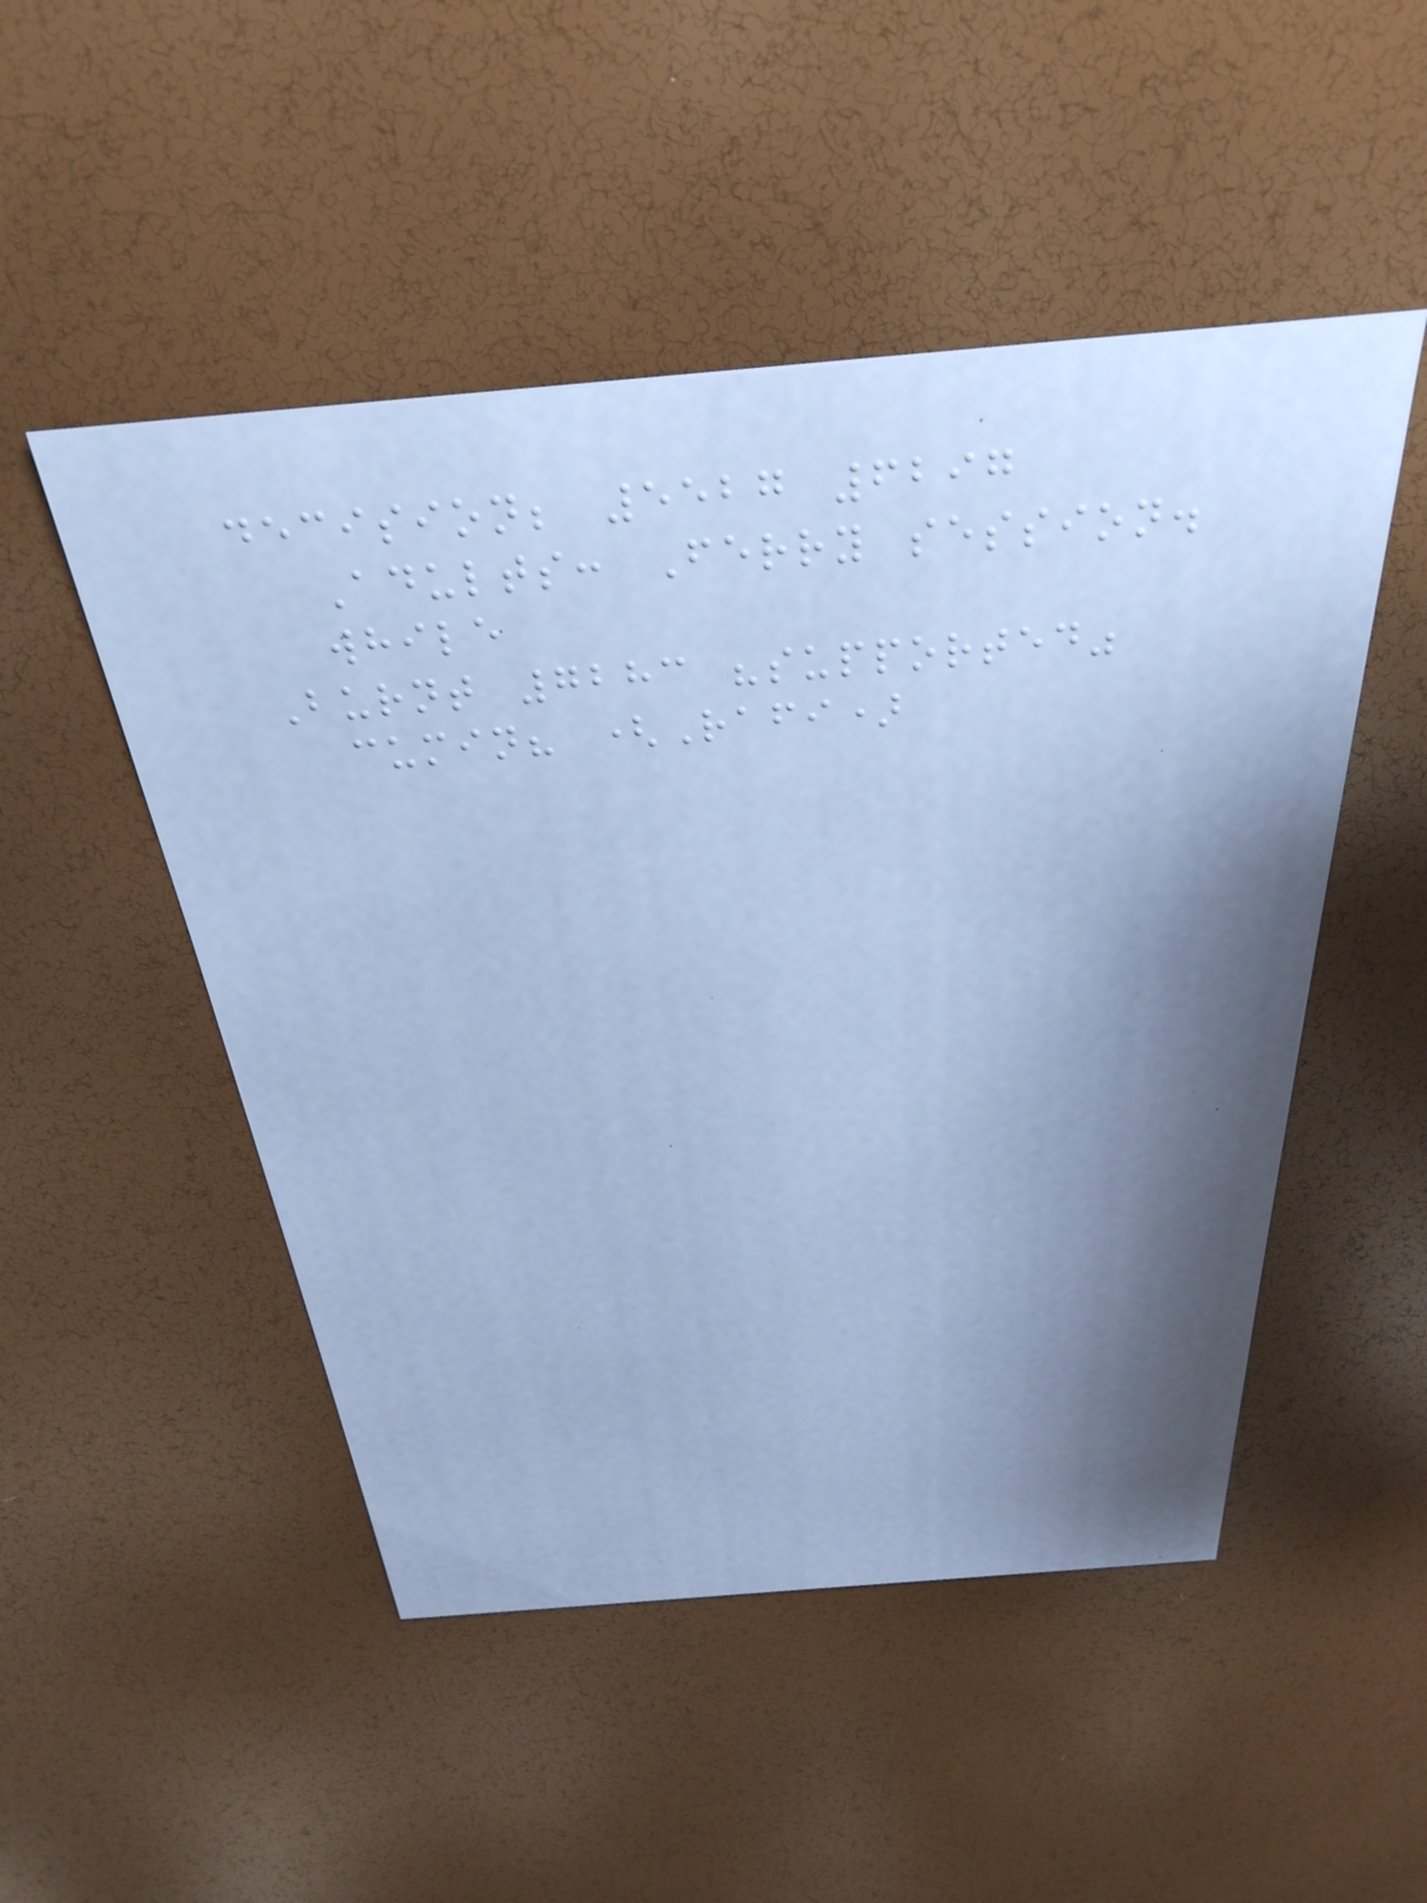decision; 5527 6297
Adults: Ferry session.
while
Burnt 7283 "supported"
cumin? (Rafi)
